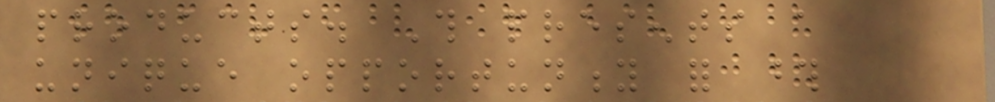products. This presents a
unique opportunity for those
